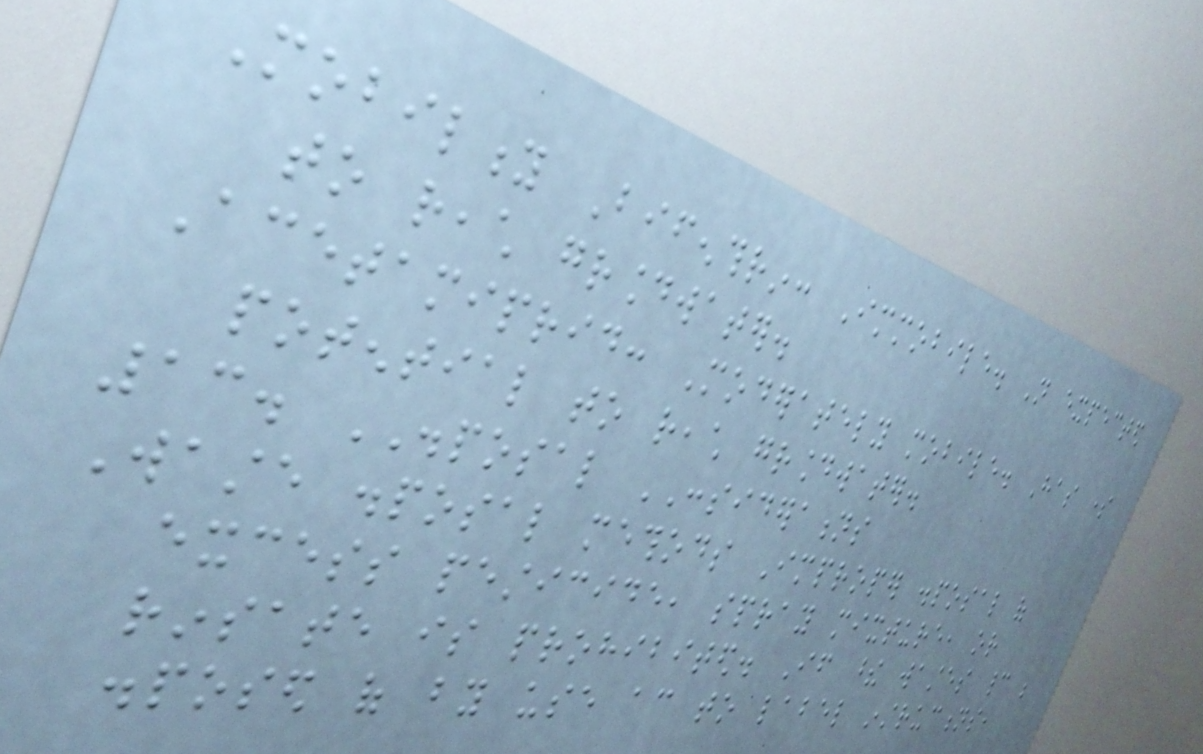Mobility Bifenthrin: Immobile. Not expected
to reach groundwater.
Acetamiprid: Moderately mobile. Has some
potential to reach groundwater.
13. DISPOSAL CONSIDERATIONS
Waste disposal methods Improper disposal of
excess pesticide, spray mixture, or
rinsate is prohibited. If these wastes cannot be
disposed of by use according to label instructions,
